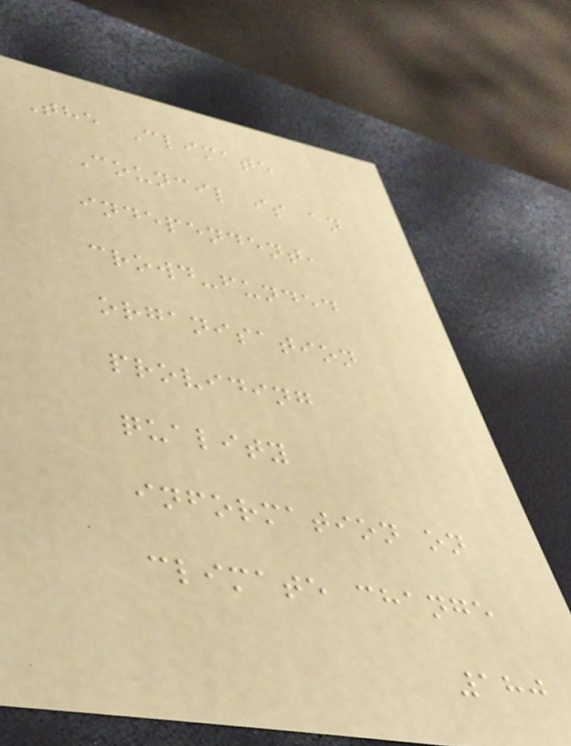The Climate
Council is an
independent,
crowd-funded
organisation
providing
quality
information on
climate change
180
